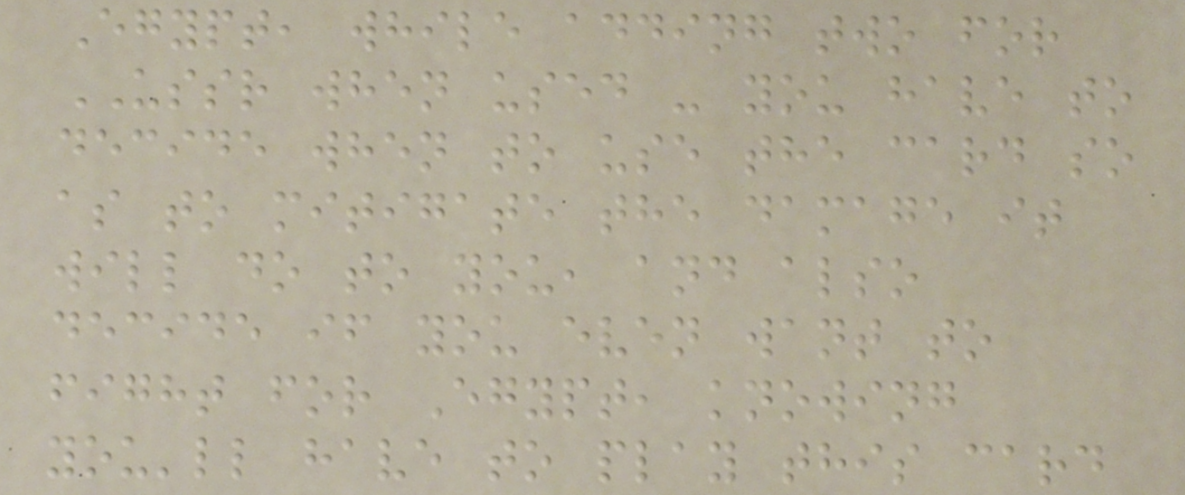Egypt, while adding two for
USSR when used - you have to
decide when to use the card so
as to mitigate the damage it
will do to you, and also
decide if you even want to
fight for Egypt, knowing
you'll have to play this card
